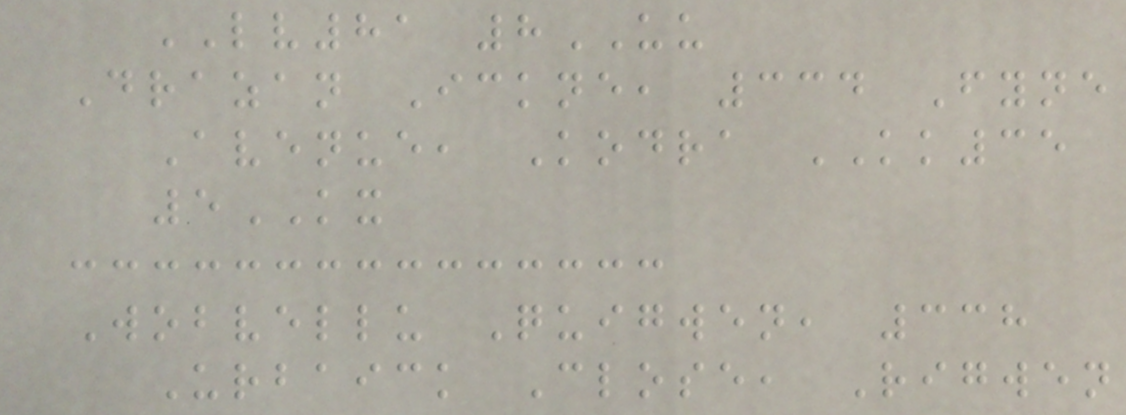LV81 8UU
Drazan Ickne, 334 Fyne
Avenue, Kodra KK35
5KX
Wobvellu Quigwen, 338
Urbaick Close, Rigwen
